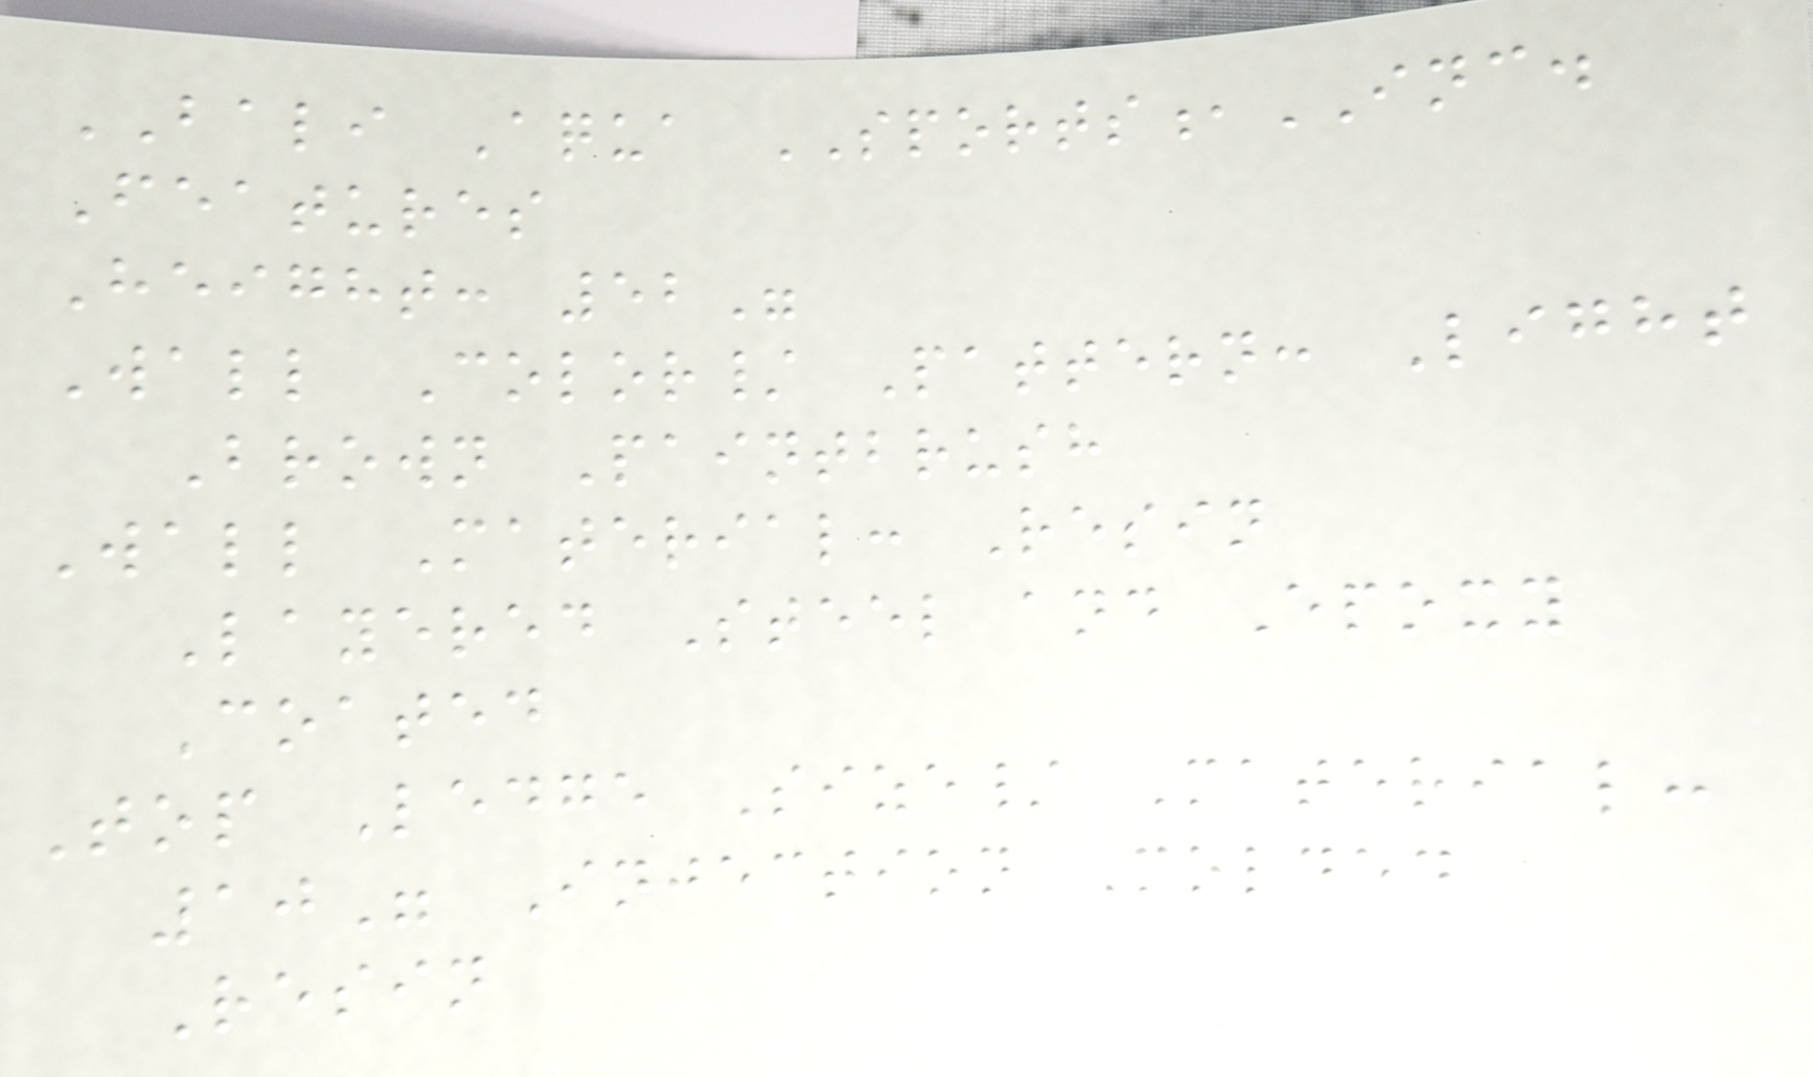BALI Aqua SPORTS,INC.
Features
Height: 52"
Wall Color/ Pattern: Light
Brown Paintbrush
Wall Material: Resin
Layered Steel and Epoxy
Coated
Top Ledge Size/ Material:
10" Injection Molded
Resin
